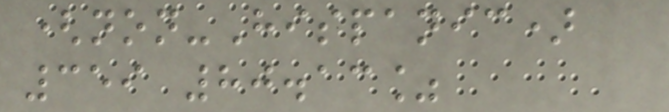(non-Hispanic)
359 80.13%
